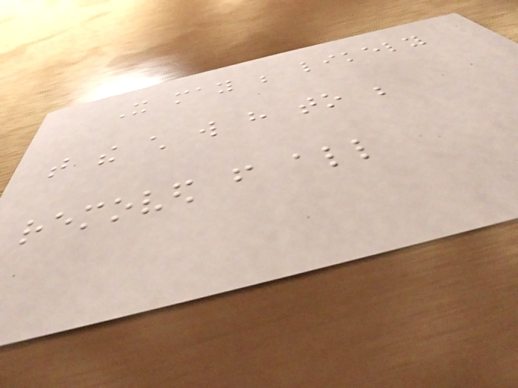It may be likely
that the child will have to be
removed from all
